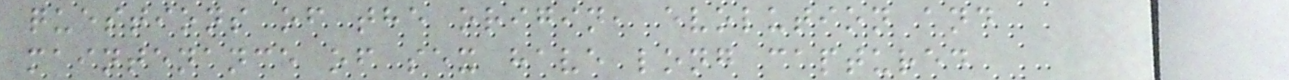questions of the origin, evolution and
maintenance of sex have long captured
